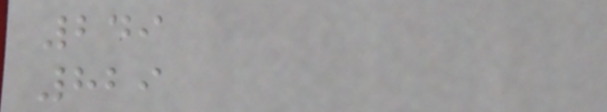249
829
